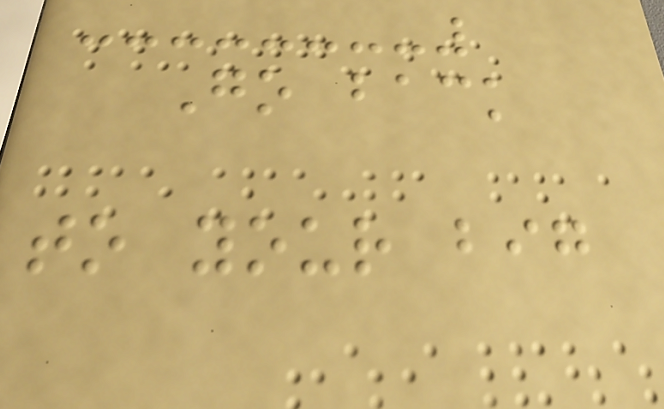Go back
to your big
